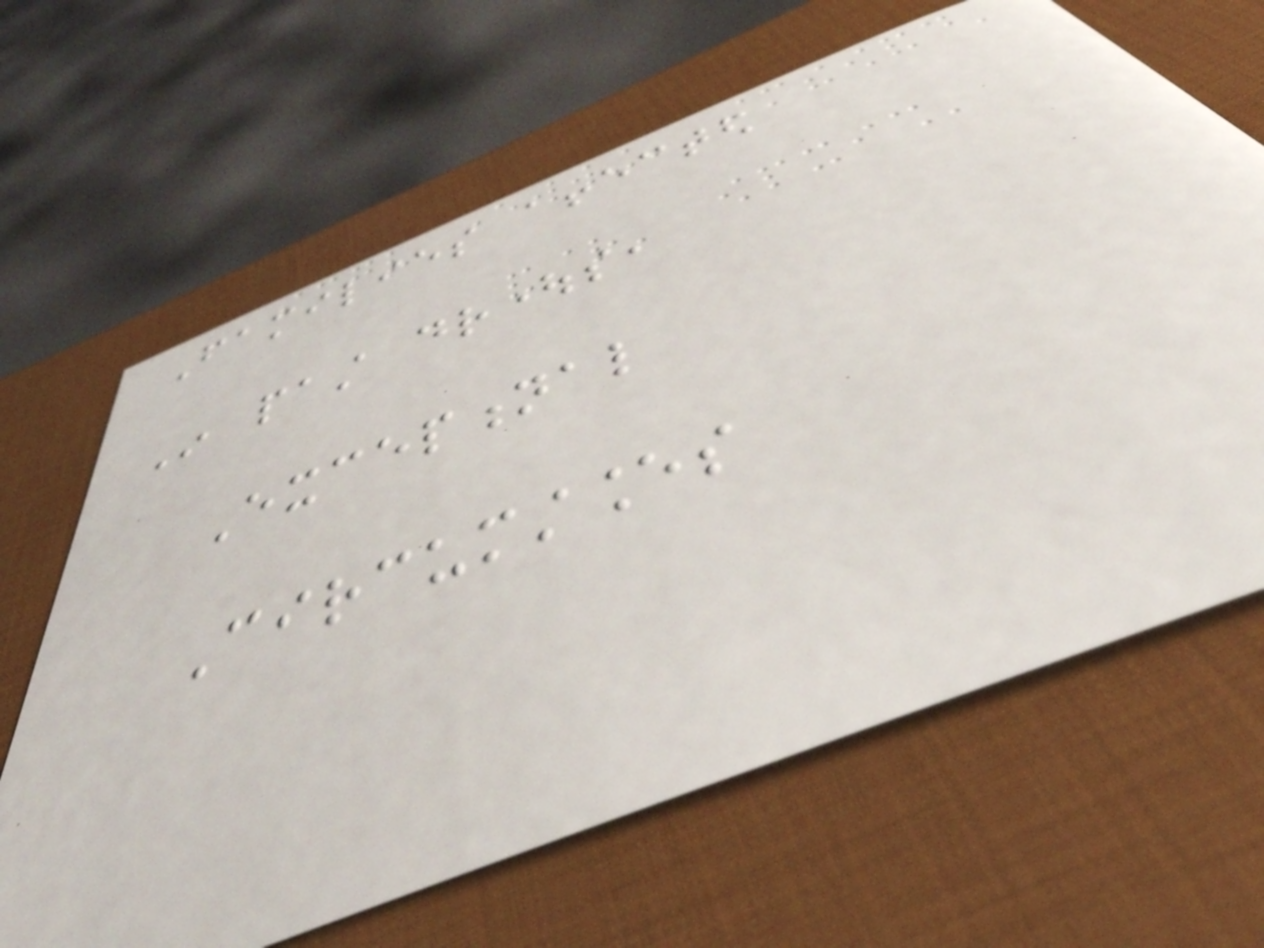Families affected
In past droughts,
Exceptional
Circumstances
